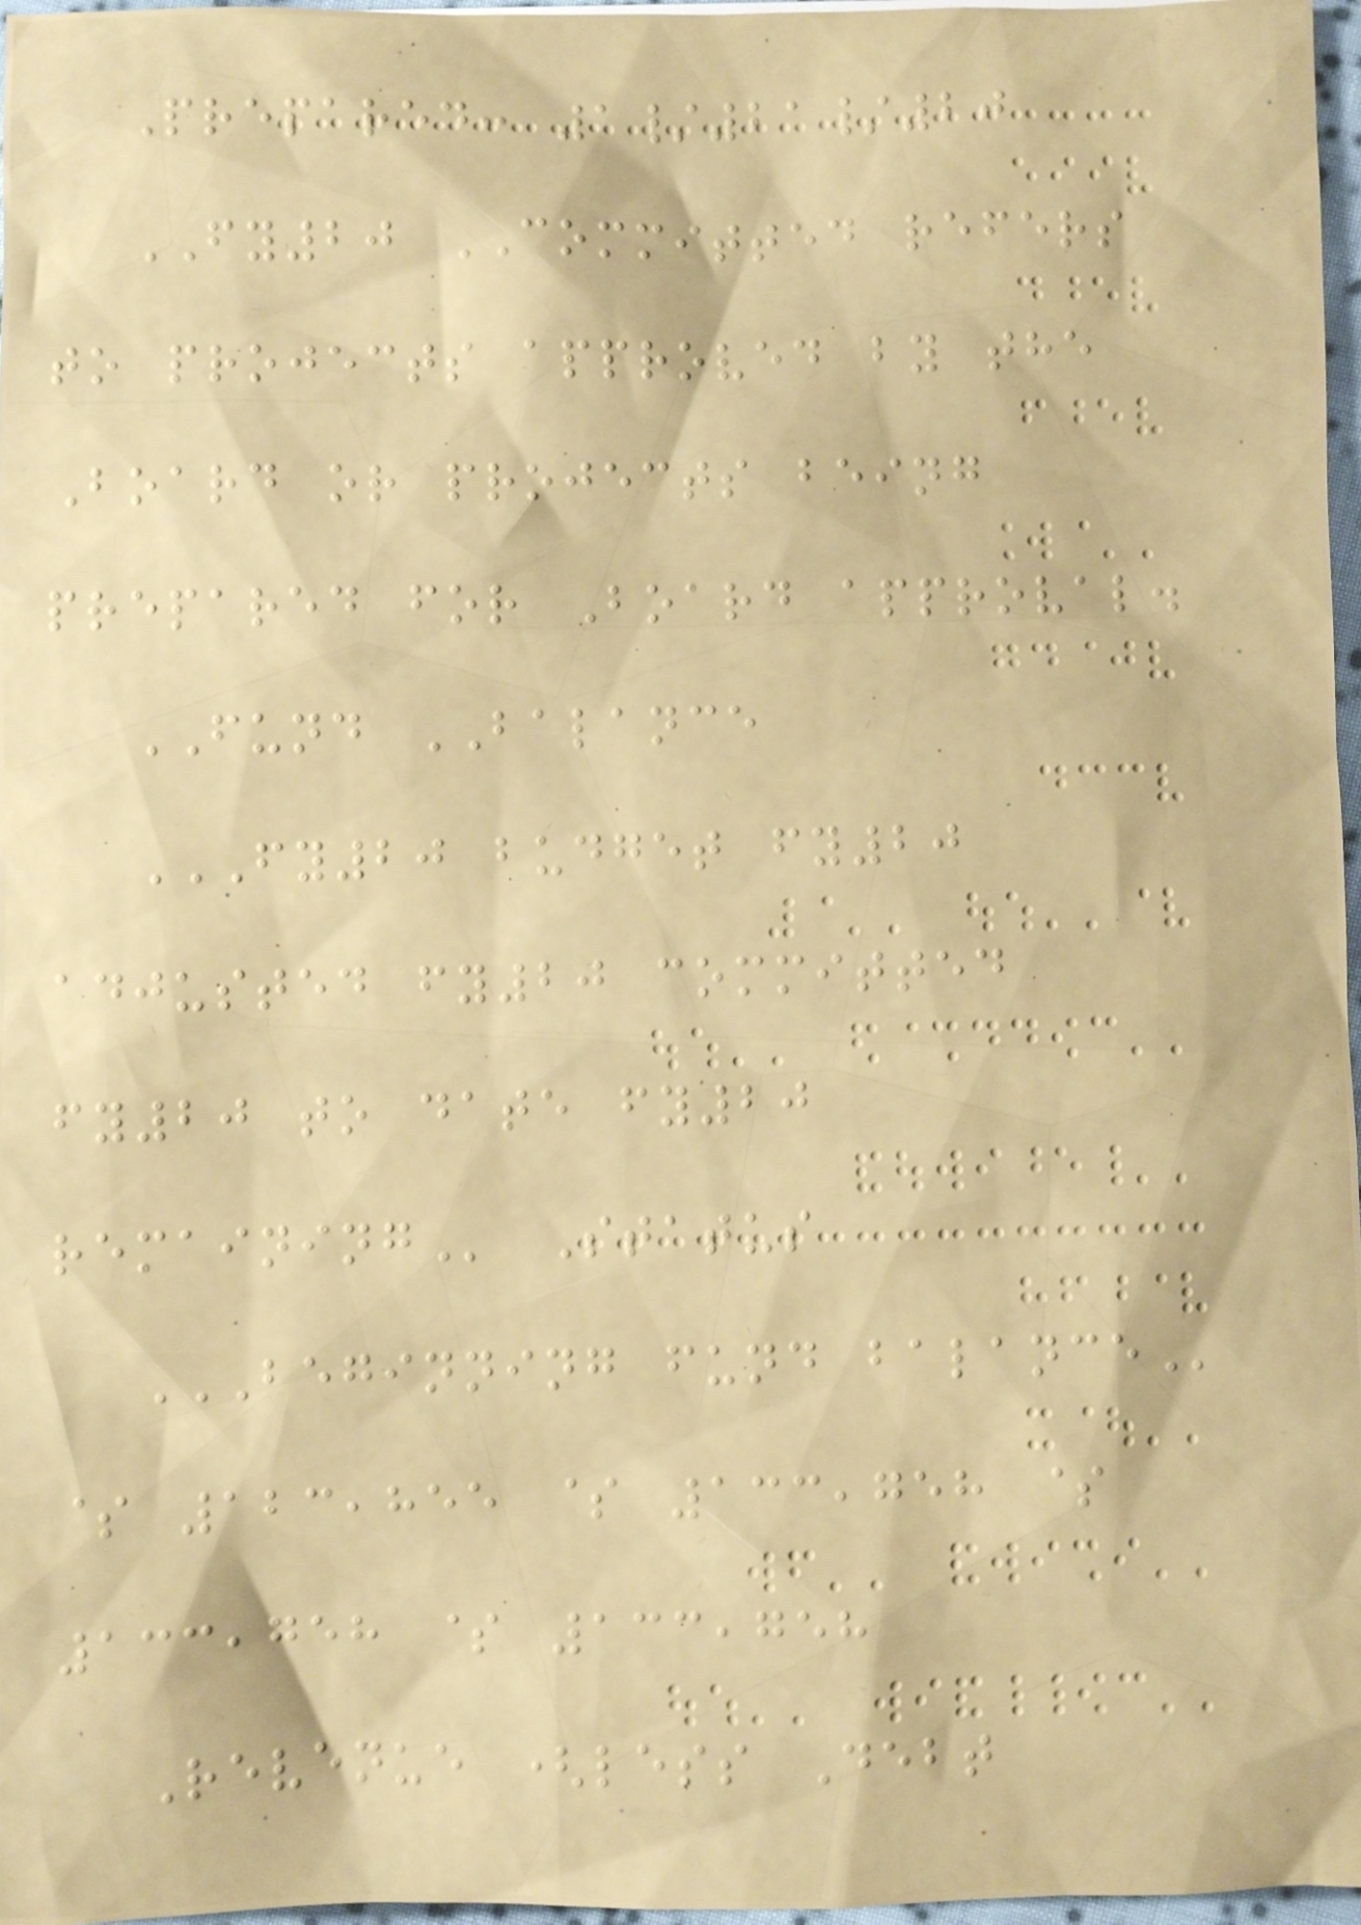Prepared: 1/21/20
FY20 COMMITTED refers
to projects approved by the
Board or projects being
prepared for Board approval.
FUND BALANCE
FY20 BUDGET FY20
ADJUSTED FY20 COMMITTED
FY20 TO DATE FY20
REMAINING Status
BEGINNING FUND BALANCE
$ 123,855 $ 133,758 $
133,758 $ 133,758
Revenue (less Debt
